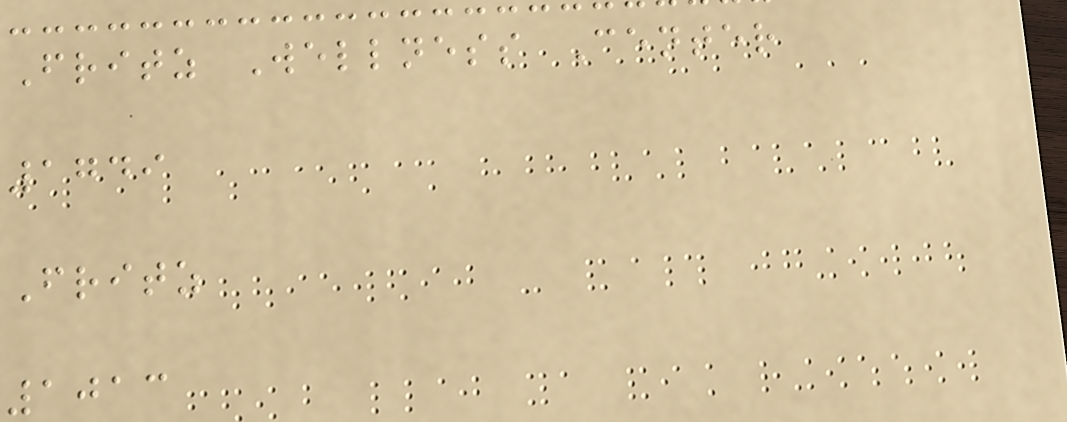Fritz Wellness Center
1749
Fritz
1013
